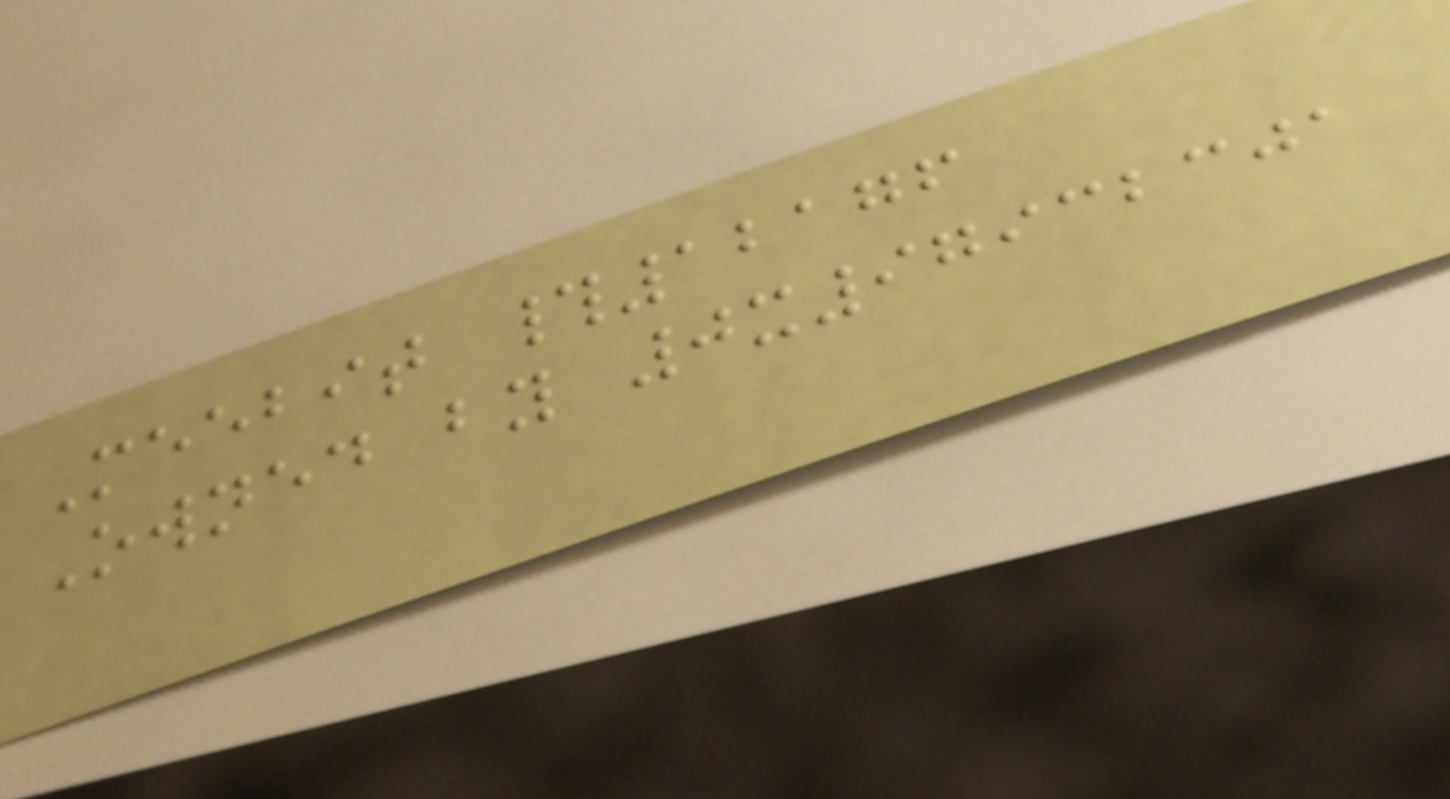Meebit #12176
Owned by 0x97932301
